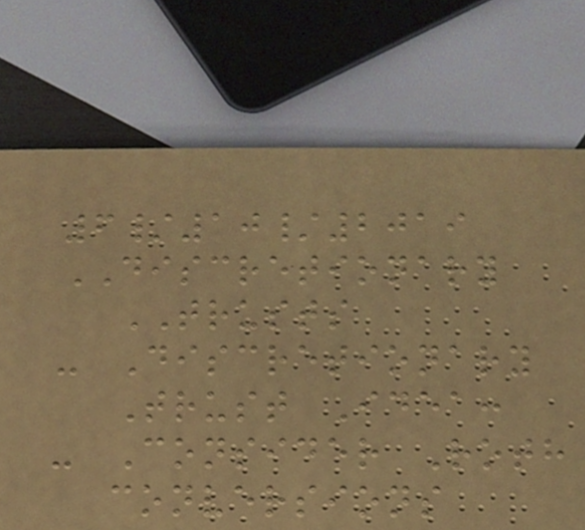6/10/2019
DISCRETIONARY
TRUSTS
- Discretionary
Trust Idea:
- Consider Roth
conversions
